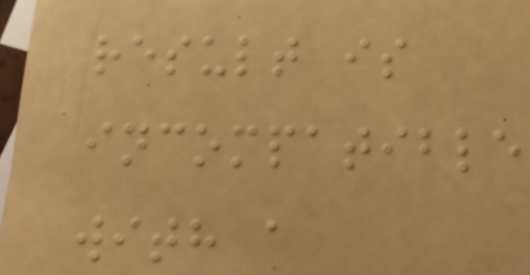result is
incompatible
with a
